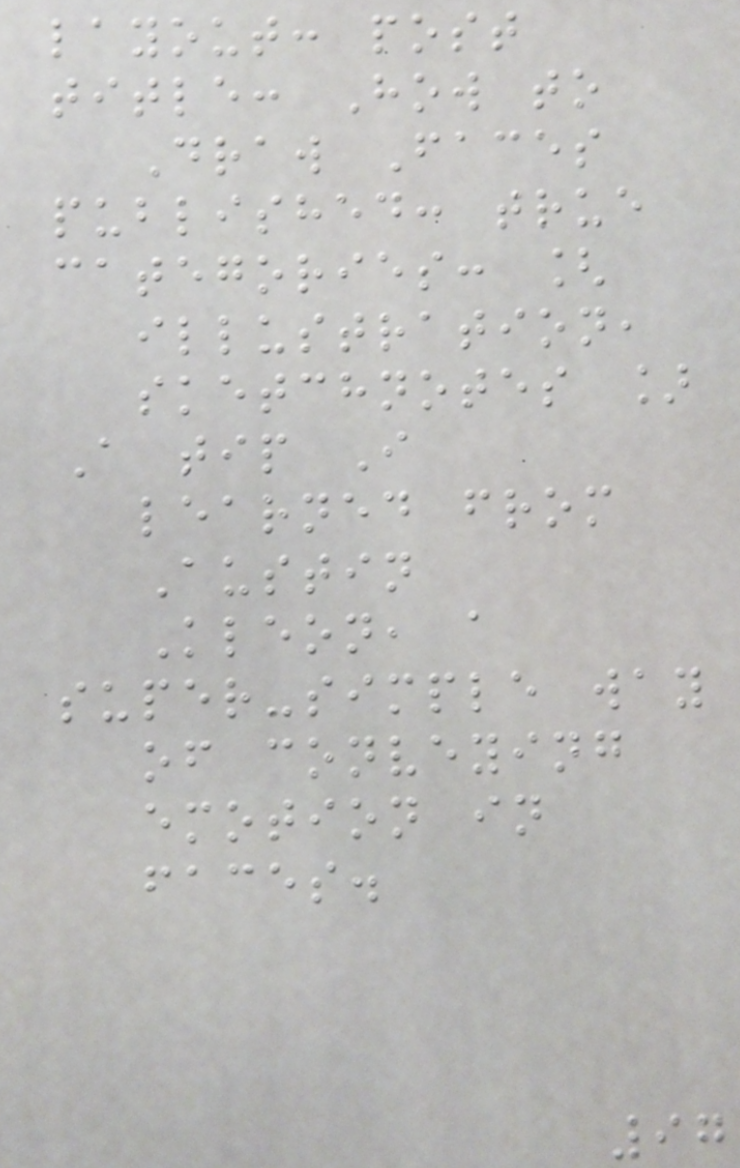layout: post
title: How to
Draw Faces
published: true
categories: [
illustration,
sketchnotes ]
A tip I
learned from
Austin
Kleon, a
super-simple way
of conveying
emotion in
faces.
97
